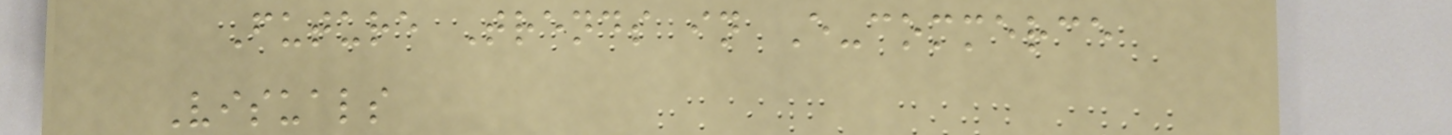Future Trends in E-commerce
Visuals
